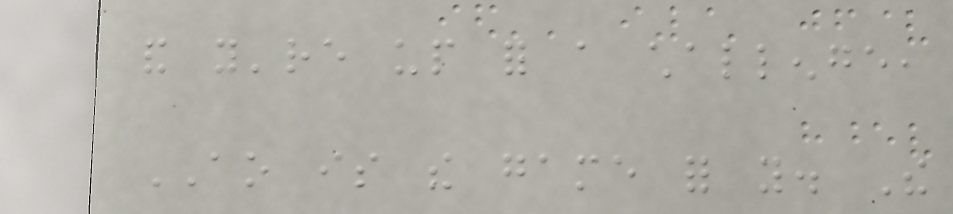and you're up for a challenge,
AO is the game for you. The
